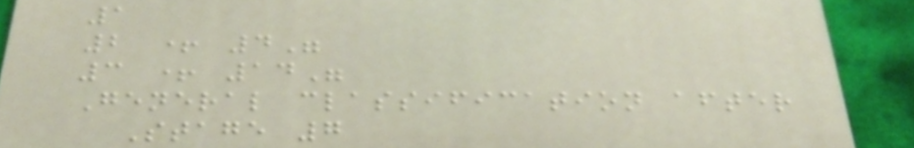1
2 + 4"
3 + 14"
General classification after
Stage 7
